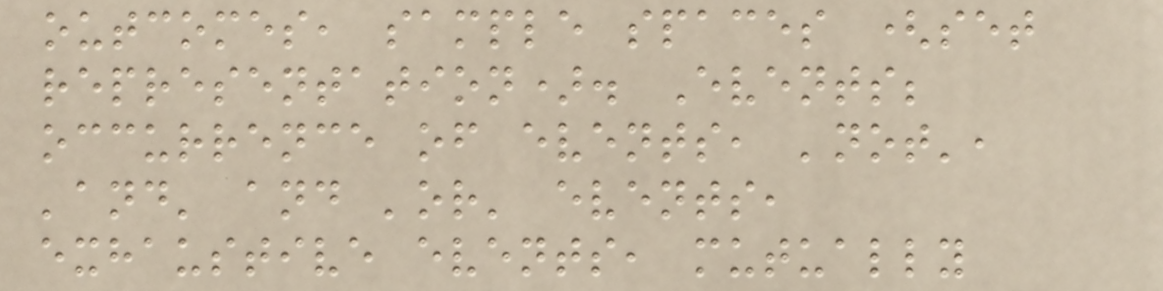outcomes, sample spaces (set
representation). Events;
occurrence of events, 'not',
'and' and 'or' events,
exhaustive events, mutually
